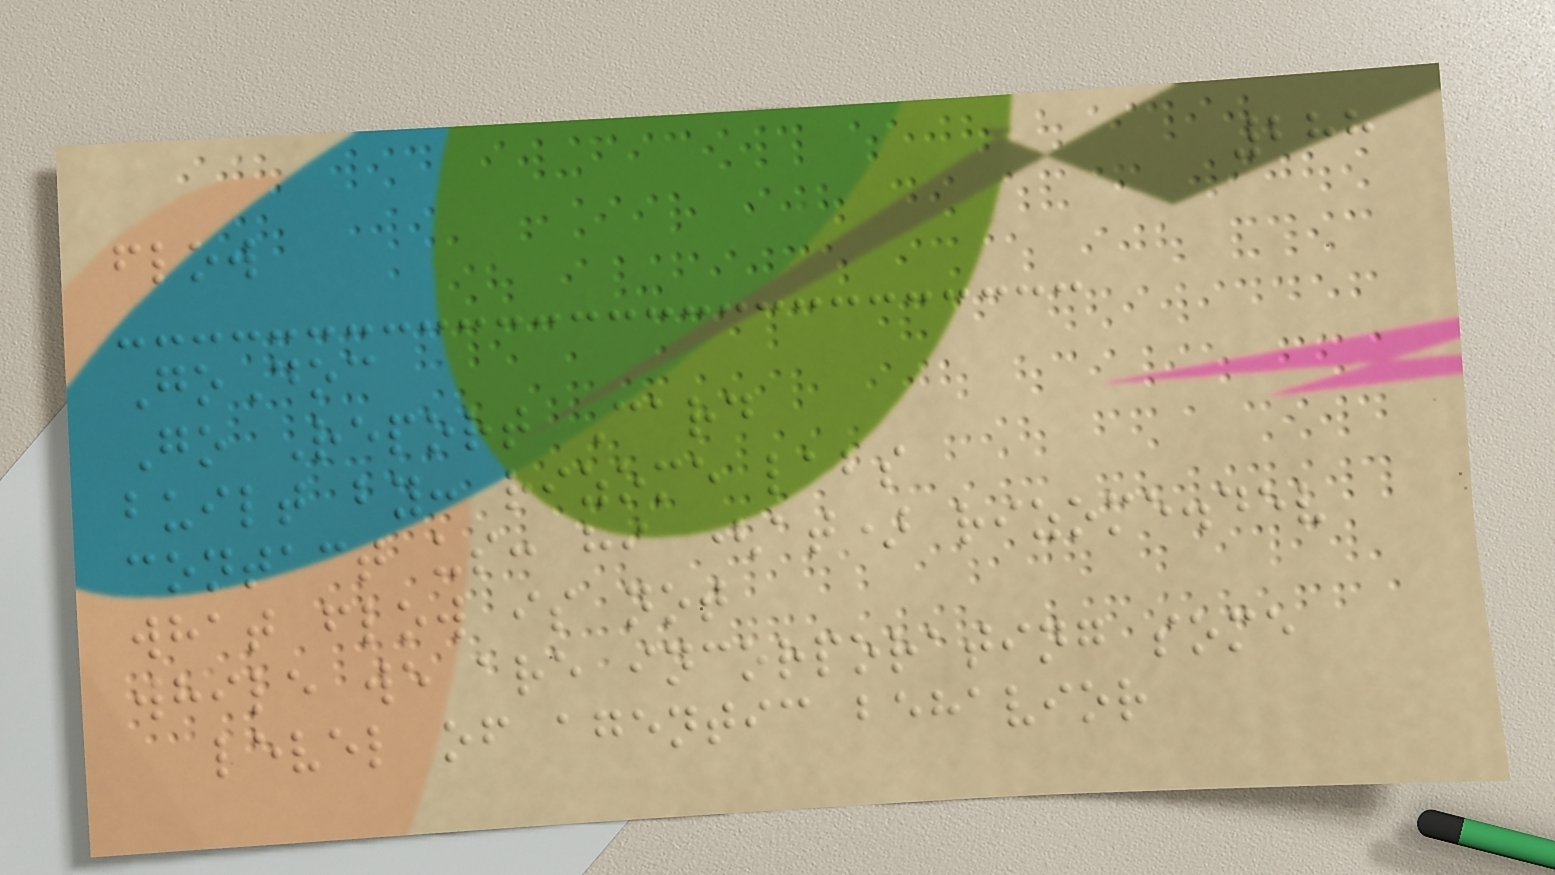288
flow
GoDoc
Go Report Card
built by: rizome labs
contact us: hi (at) rizome.dev
what flow is not
while we are incorporating some
level of agentic behavior
